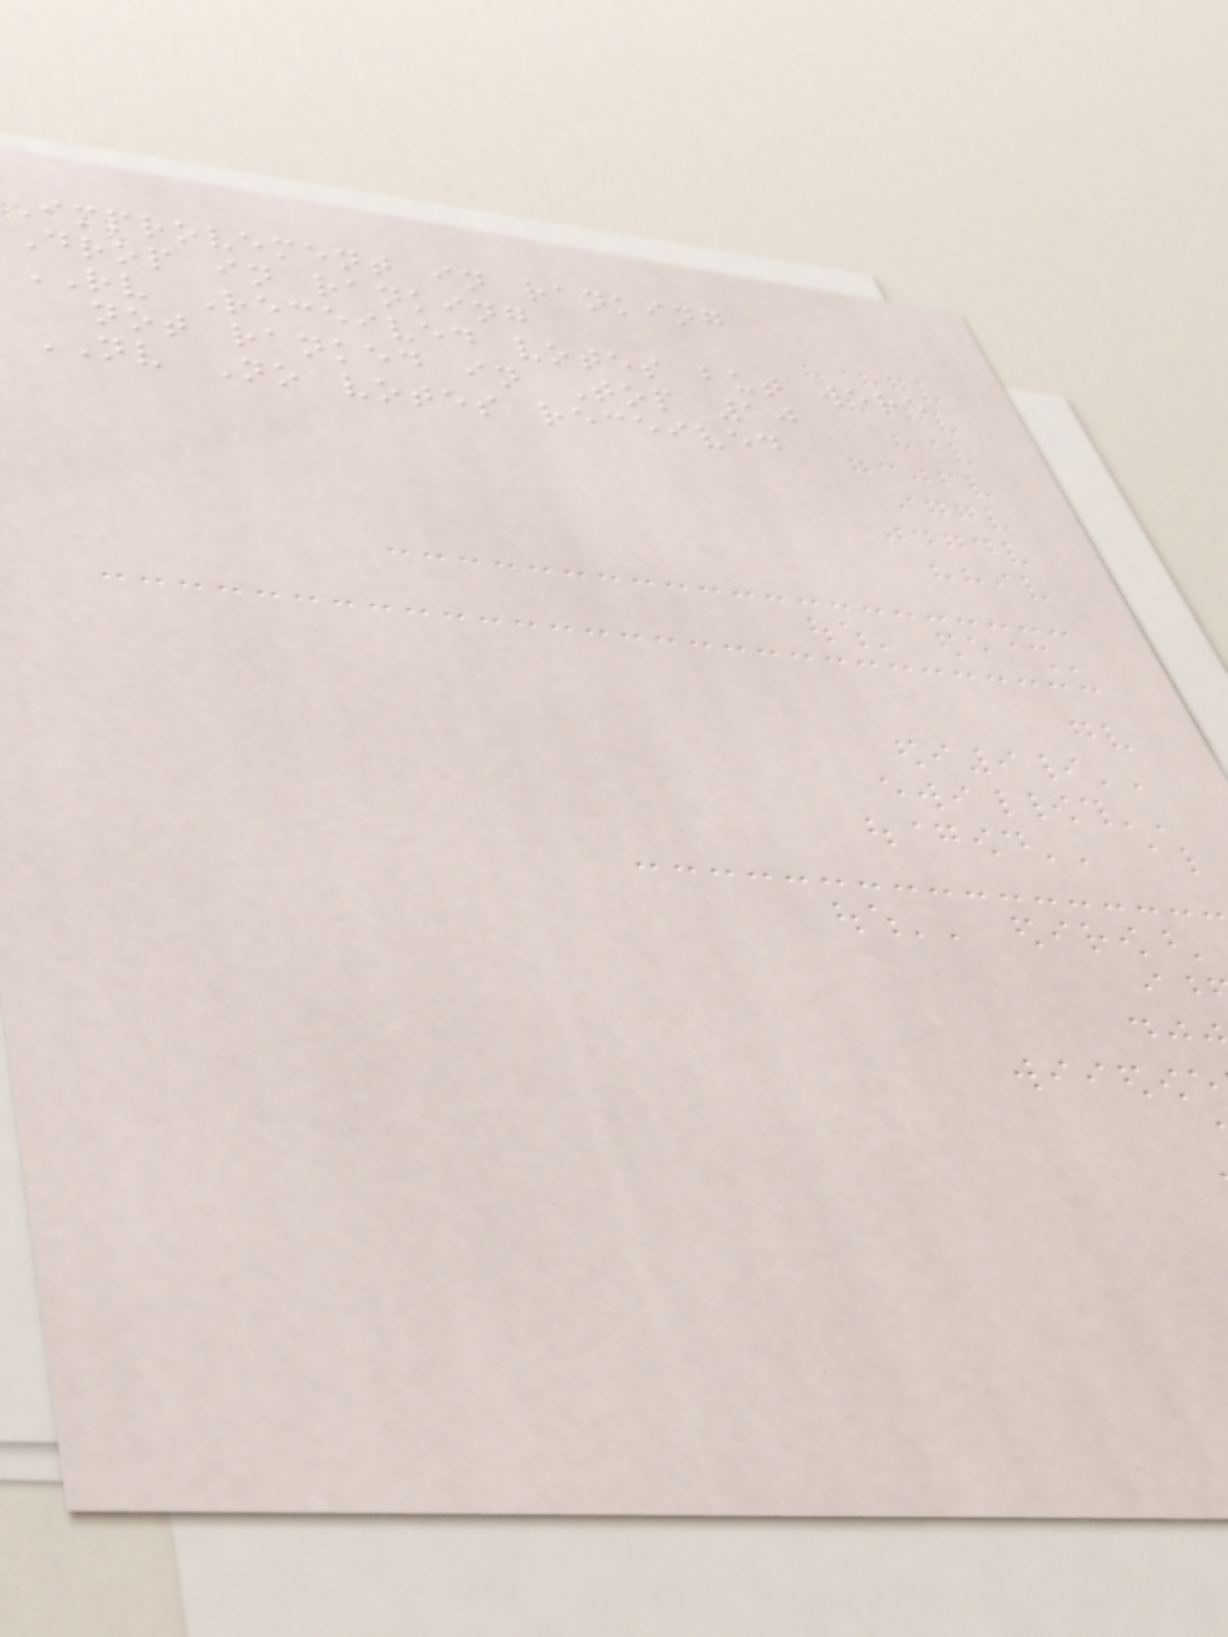Improvement in ranking
Drop in ranking
RV Received votes but were
not ranked in Top 10
NV No votes received
